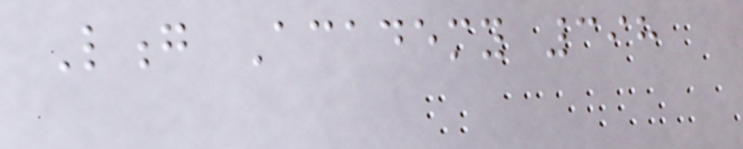Long Academy 398
